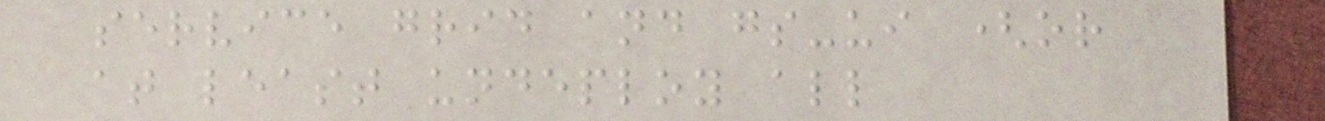service grid and gs-ui (or
at least undeploy all
